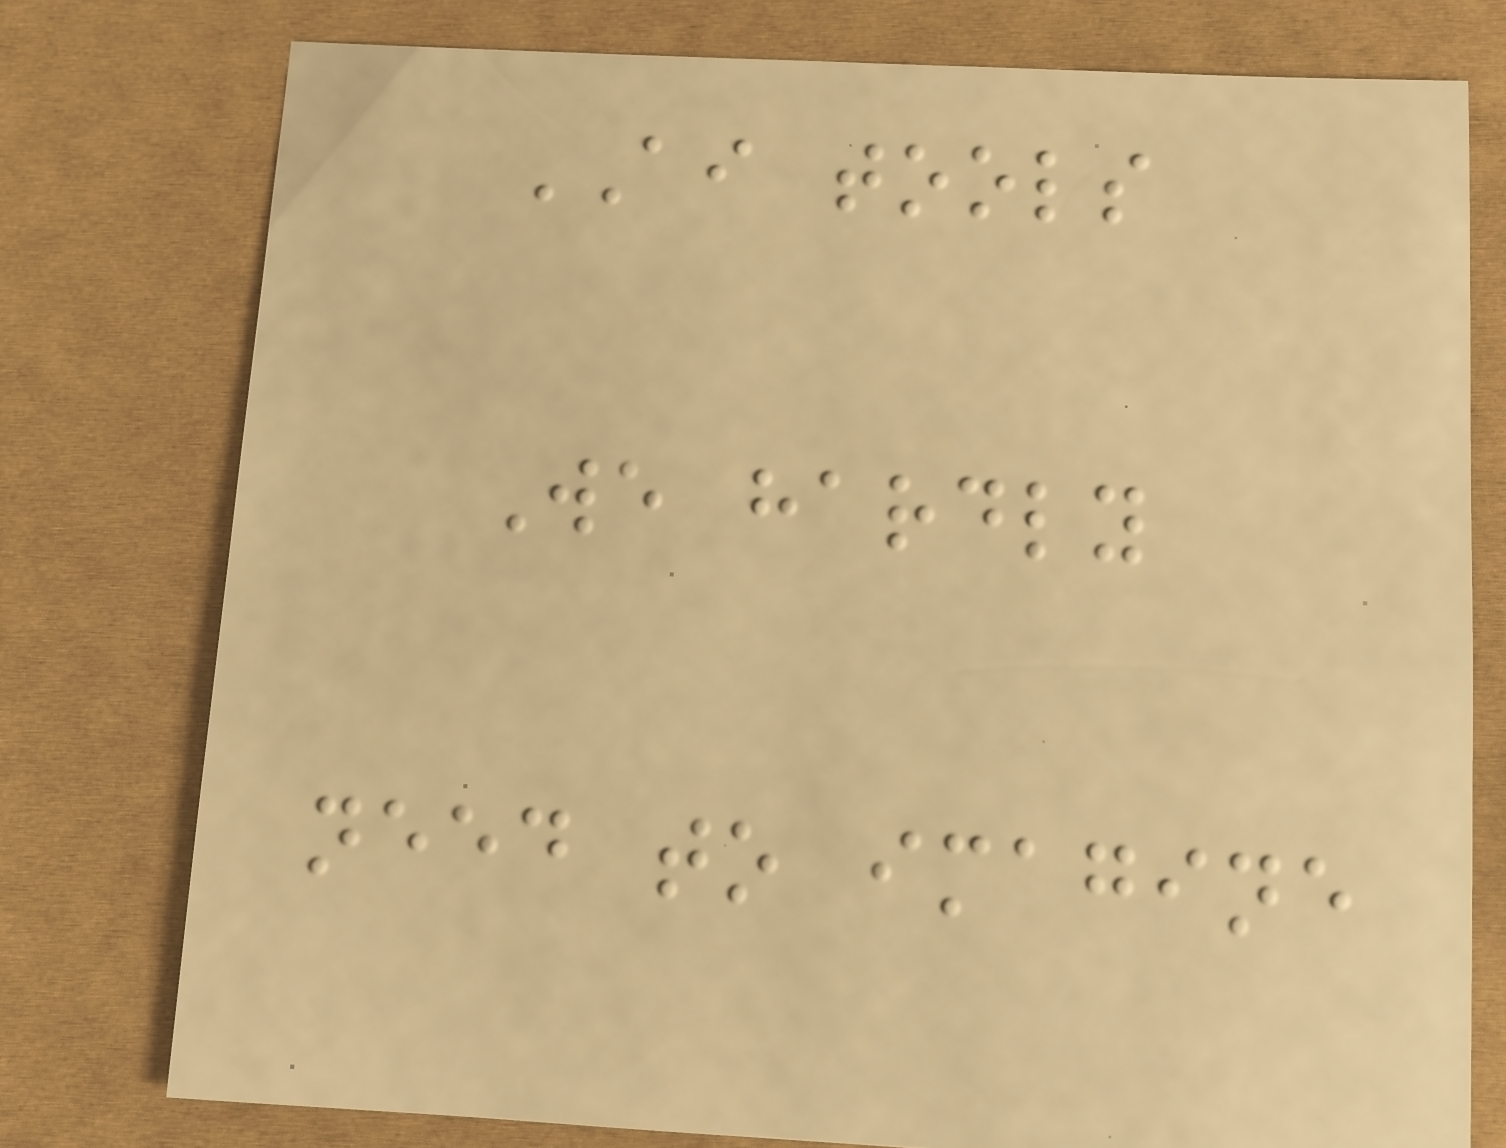AI tools
We hardly
need to imagine
